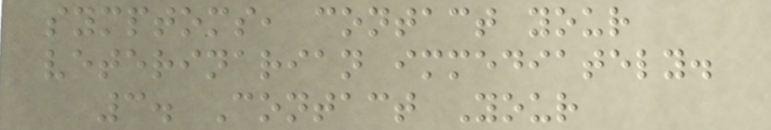symptoms, contact your
veterinarian immediately.
3. Contact Your
